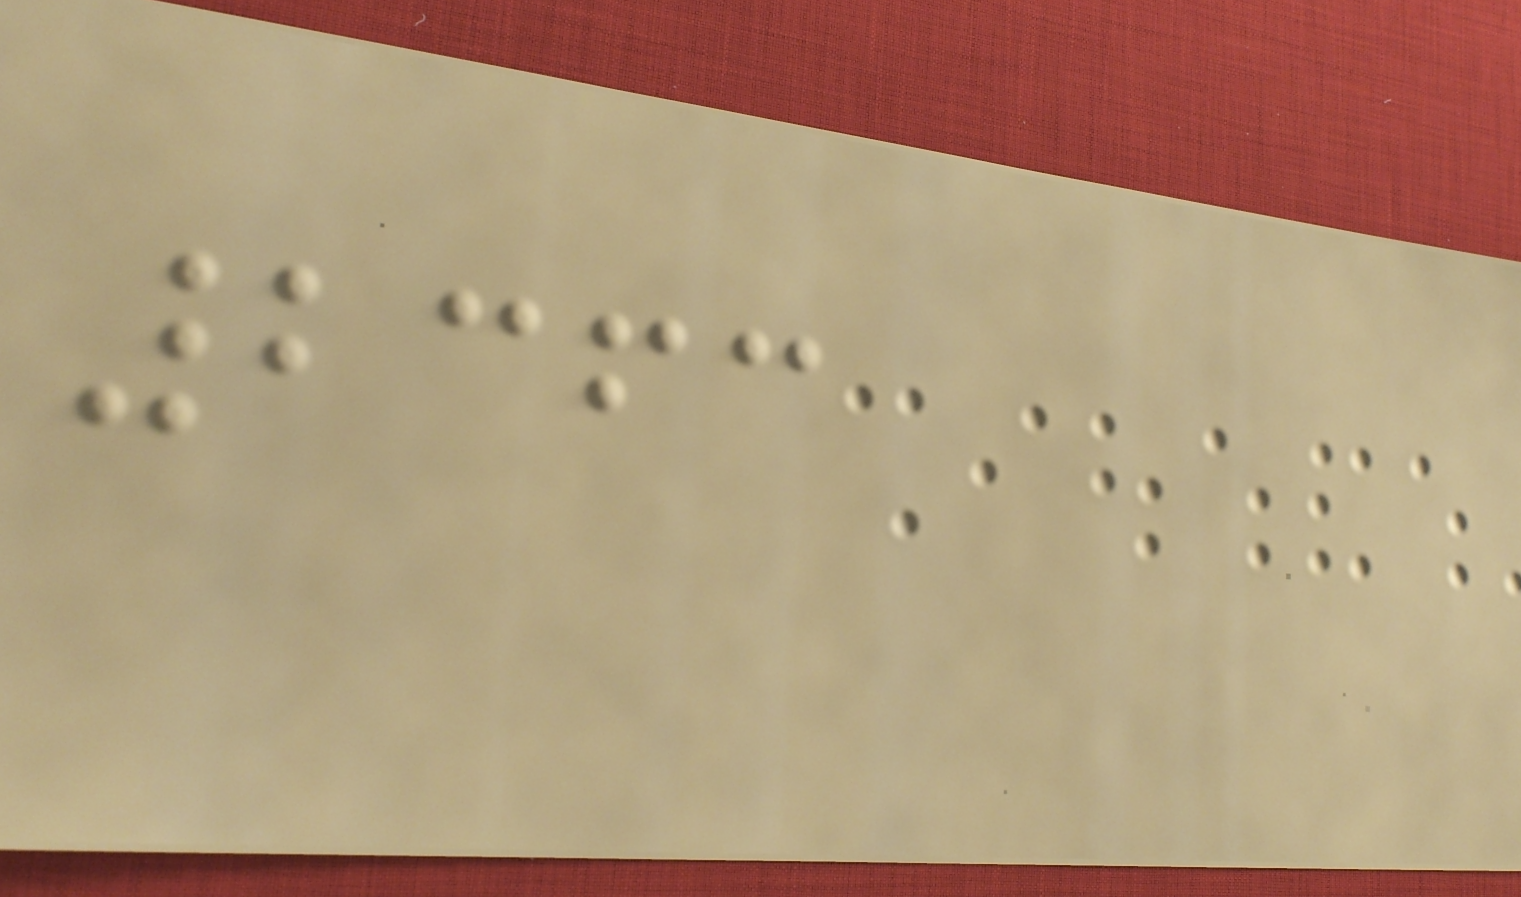2363
